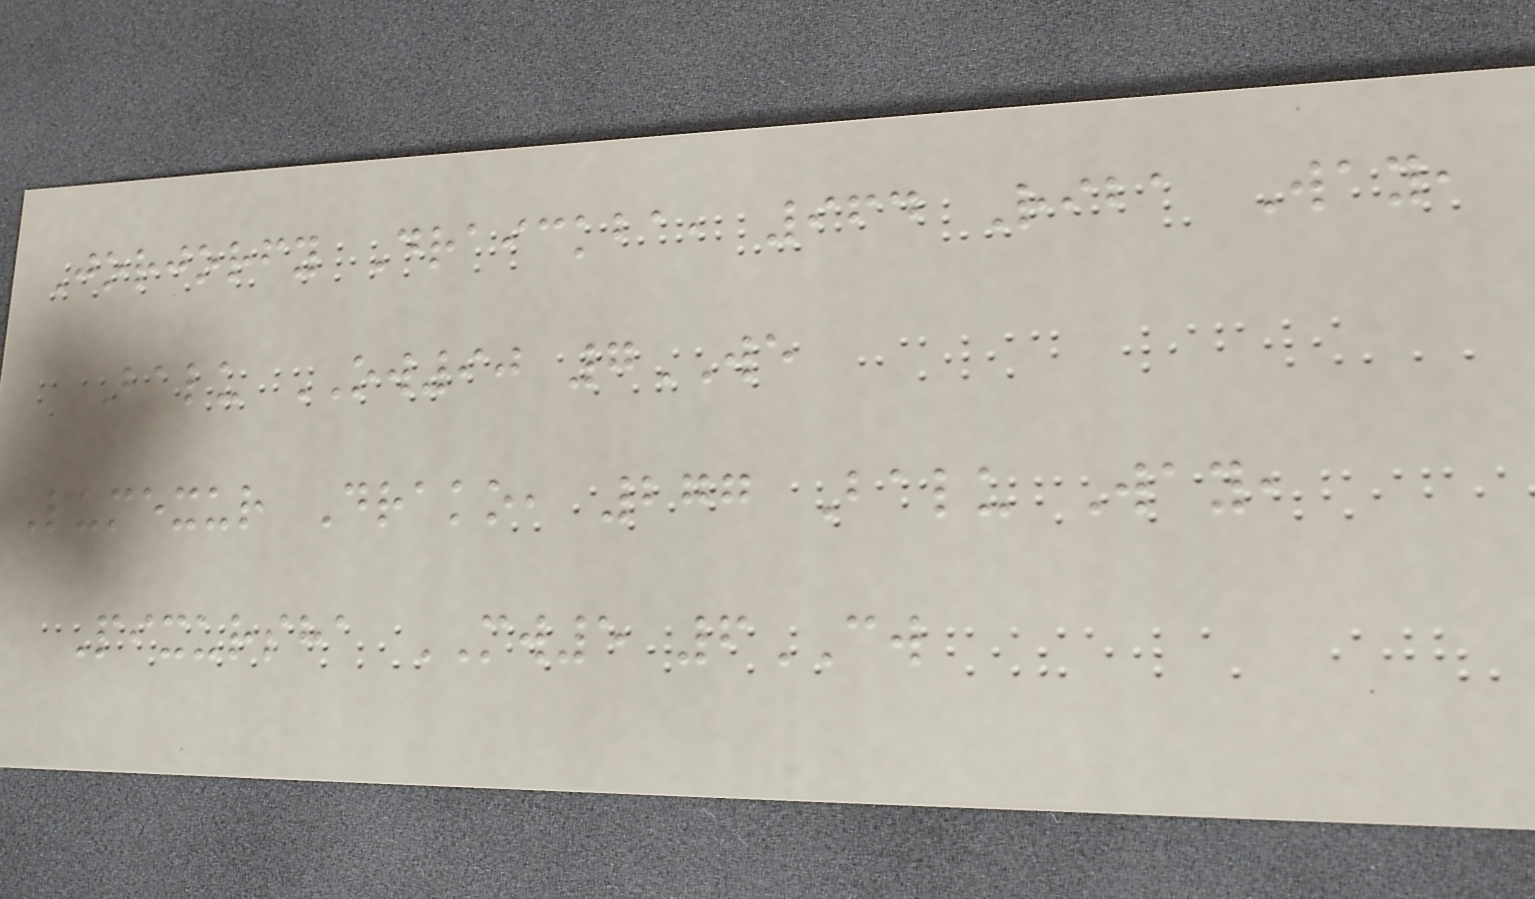Jorjorfy Draickba, 964 Riba Way,
Balu OW90 7WE
Lumexur Drako, 277 Balu Way,
Pixursha MW5 6CW
